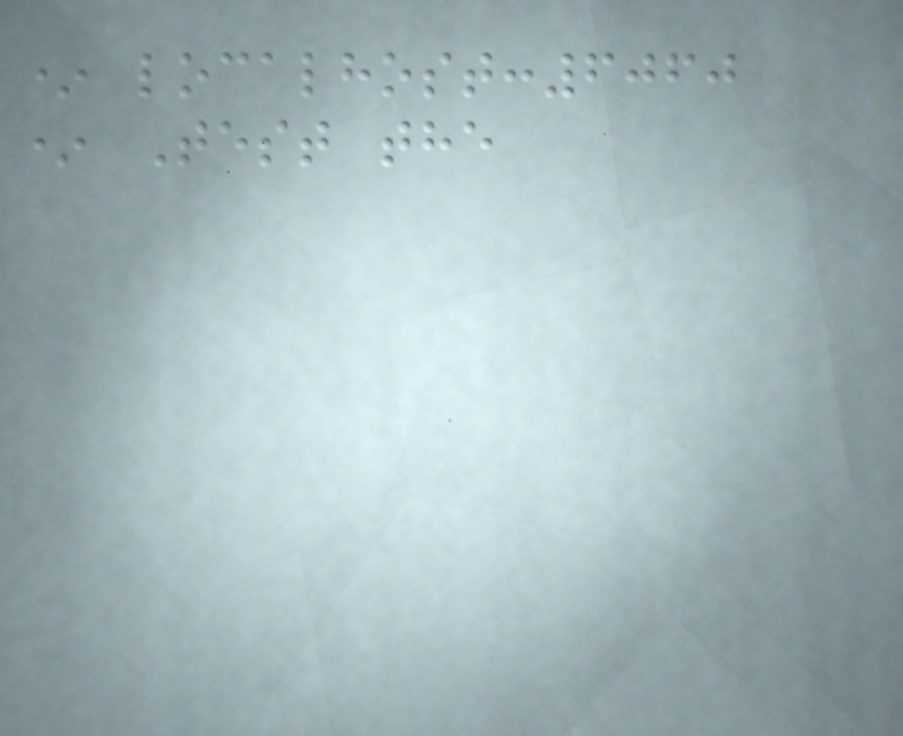* localhost:6060
* Test the
